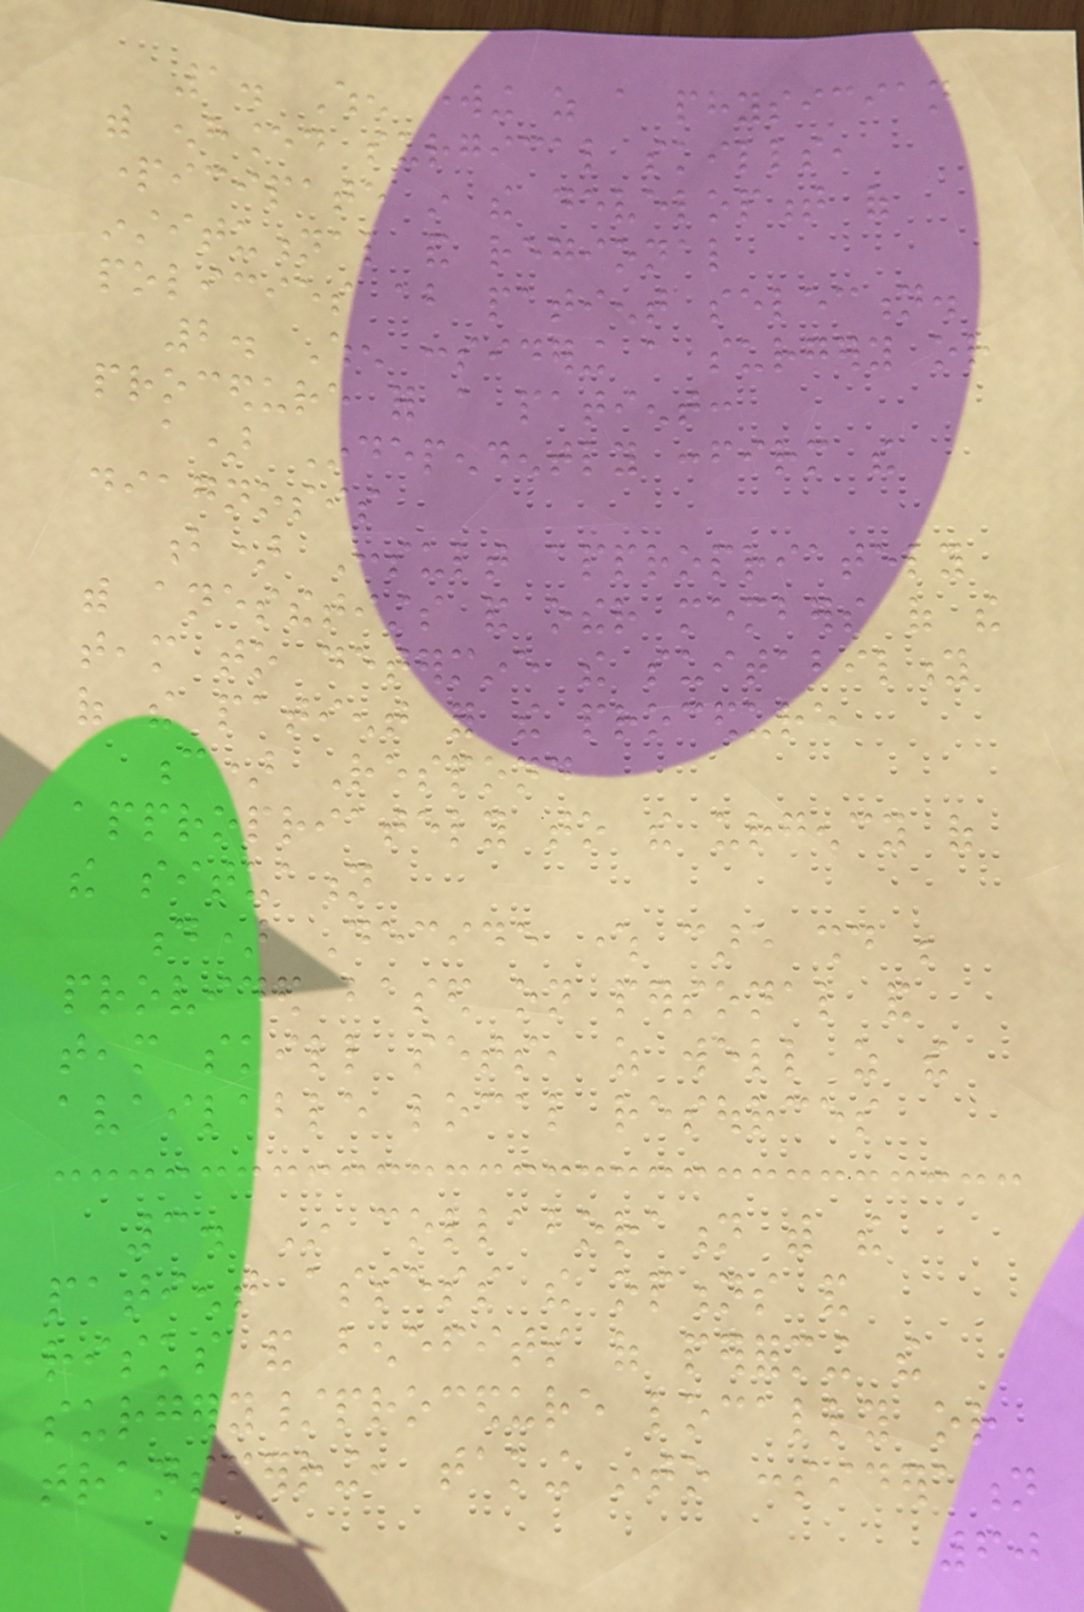1. When working as a physician
with enhanced surgical skills,
participate in the development of
institutional and regional
policies about patient selection.
2. When considering a surgery or
procedure for a patient:
a) Independently confirm the
diagnosis
b) Consult appropriately
with anesthetists and other members of the
team to determine the suitability
of the patient for the procedure
c) Respond
appropriately to the urgency of
the situation
d) Decide where care should be
provided based on personal and
team skill sets, as well as the
available local resources
3. In collaboration with the
patient assess the options and
risks and benefits of performing the
surgery/procedure locally or
transferring, taking into consideration
60
